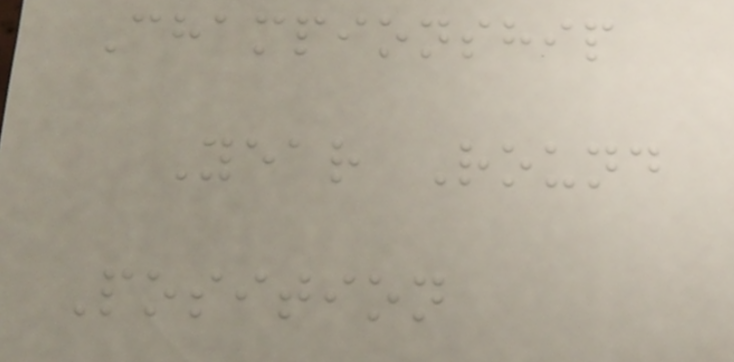Championship
Year Round
Position
